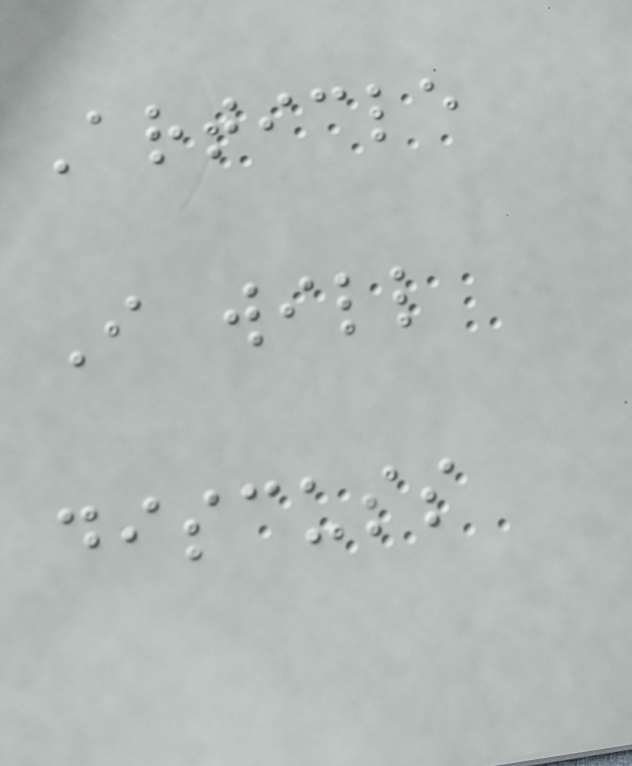Article
I will
discuss
